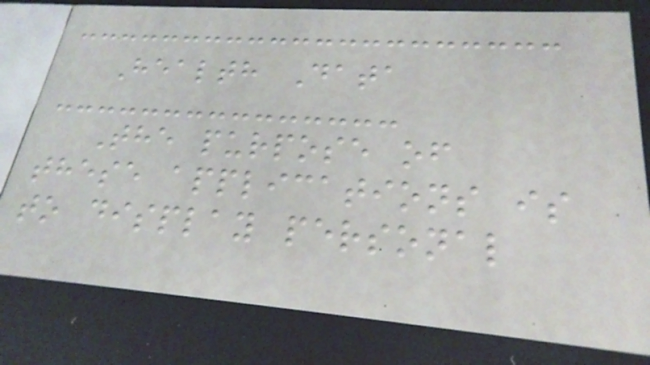Health Data
The purpose of
these applications is
to display personal
